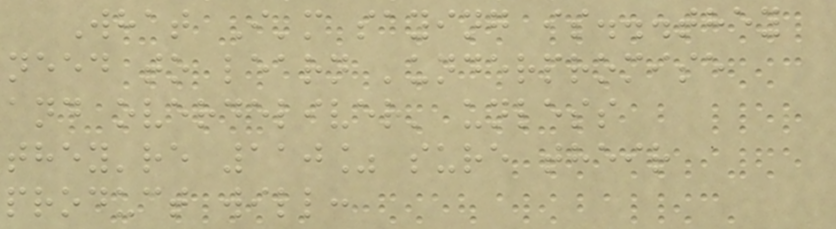What I'm saying is...they
need to learn 'underpromise
and overdeliver' unless
they're 110% sure their
product will:
